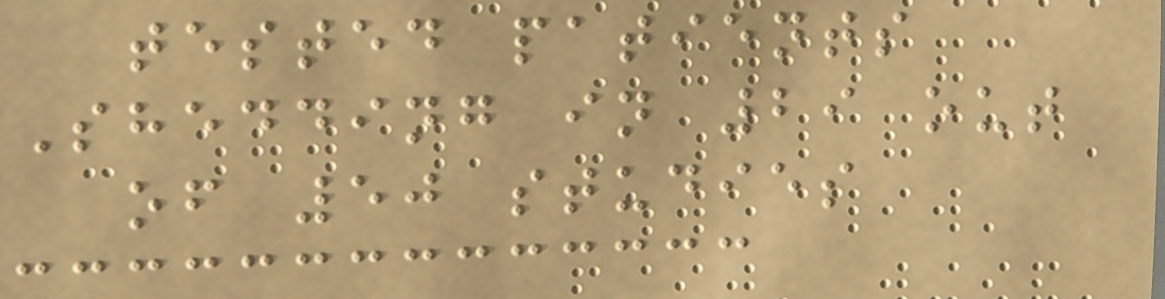tested patients
Shedding in 29 out
of 50 studies
